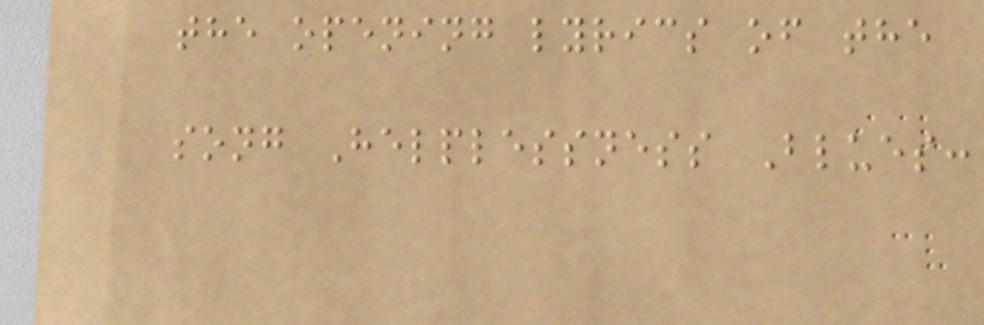the opening lyrics of the
song Helplessness Blues:
